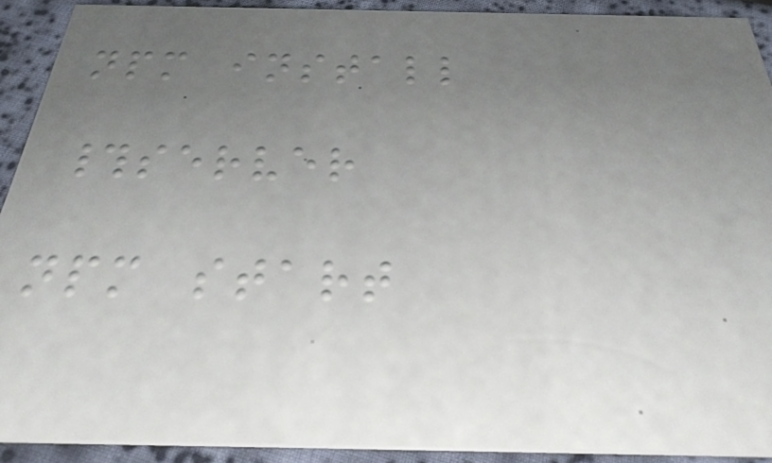npm install
#server
npm start
